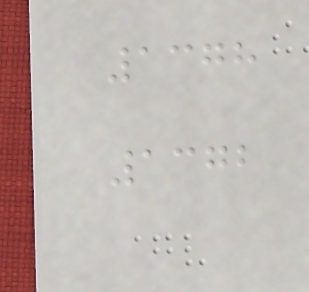1378
1372
